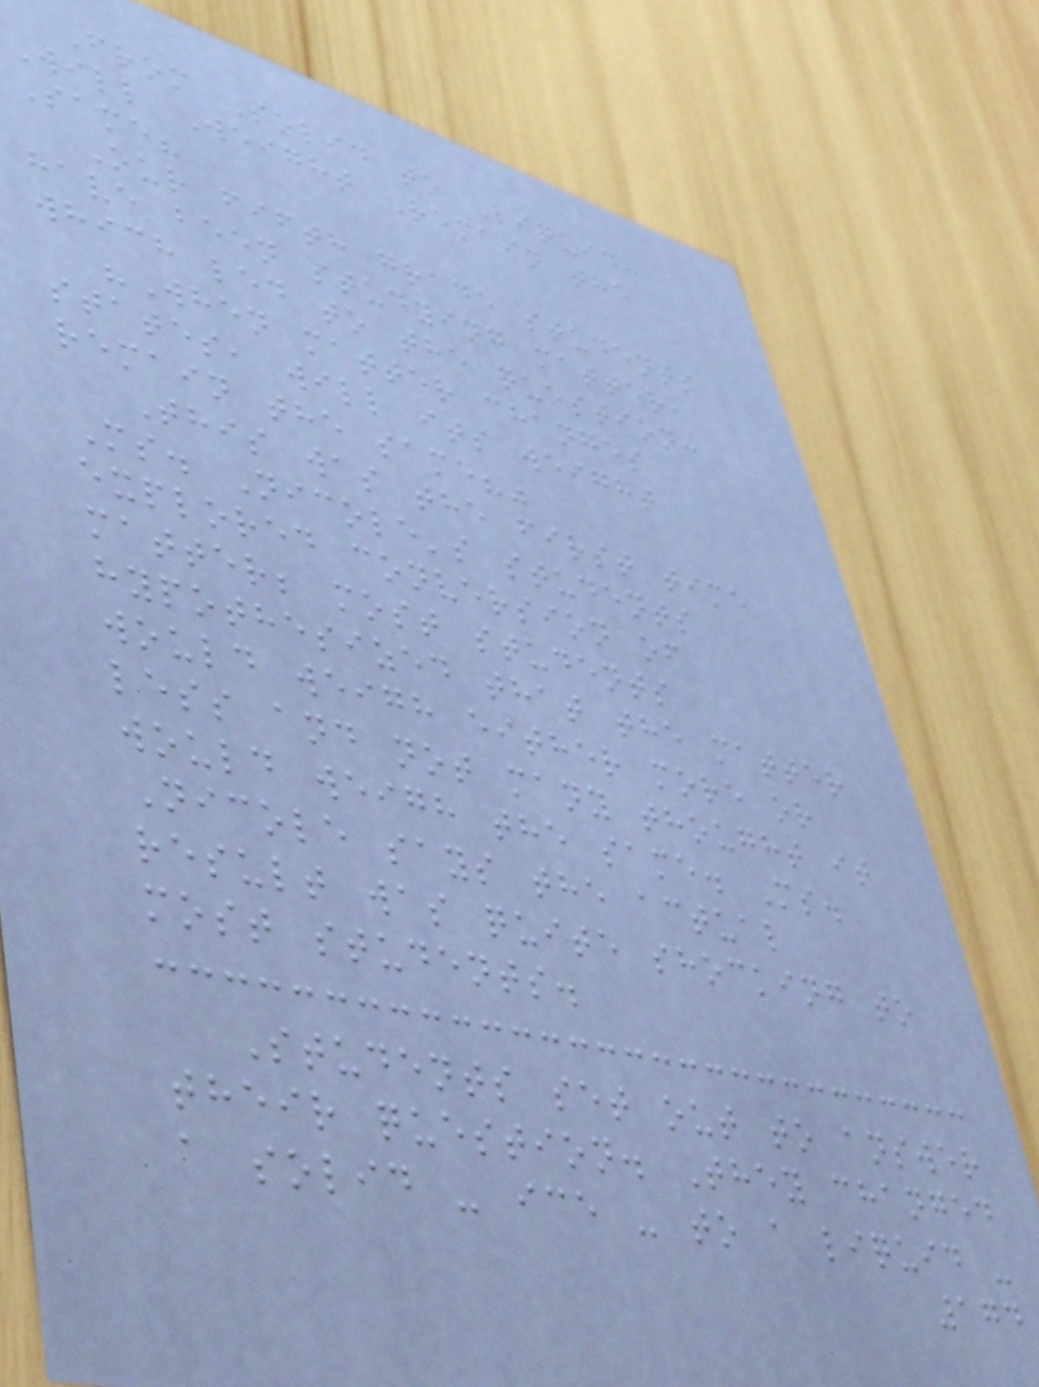From Solid to Liquid:
Will Weight Remain the
Same?
Our fifth grade students
have been studying matter,
which led to the question:
"When matter changes
states, will its weight
remain the same?"
This was the first time
Ms. Nicole's students
explored conversion of
matter; most students
hypothesized that the matter
would weigh either more or
less and not many thought it
would weigh the same. Ms.
Nicole says the actual
result was quite shocking to
most students.
Students set out to answer
their question. They changed
a solid - ice - to a liquid -
174
